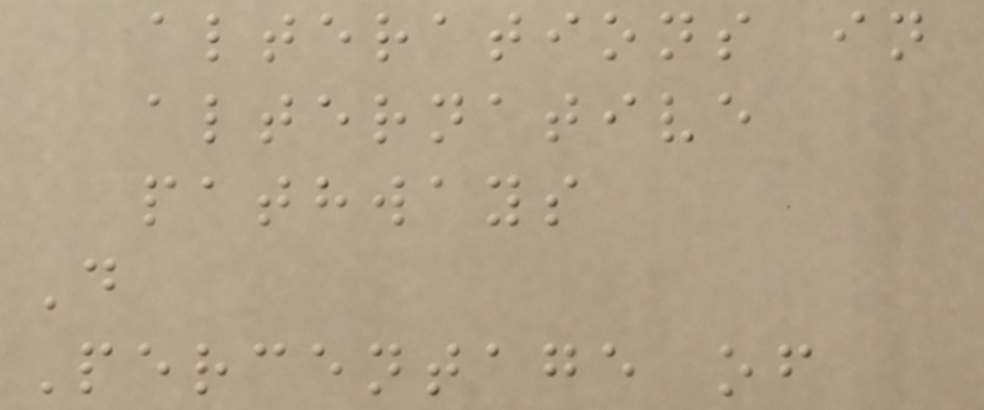alterations in
alternative
pathways
D
Percentage of
